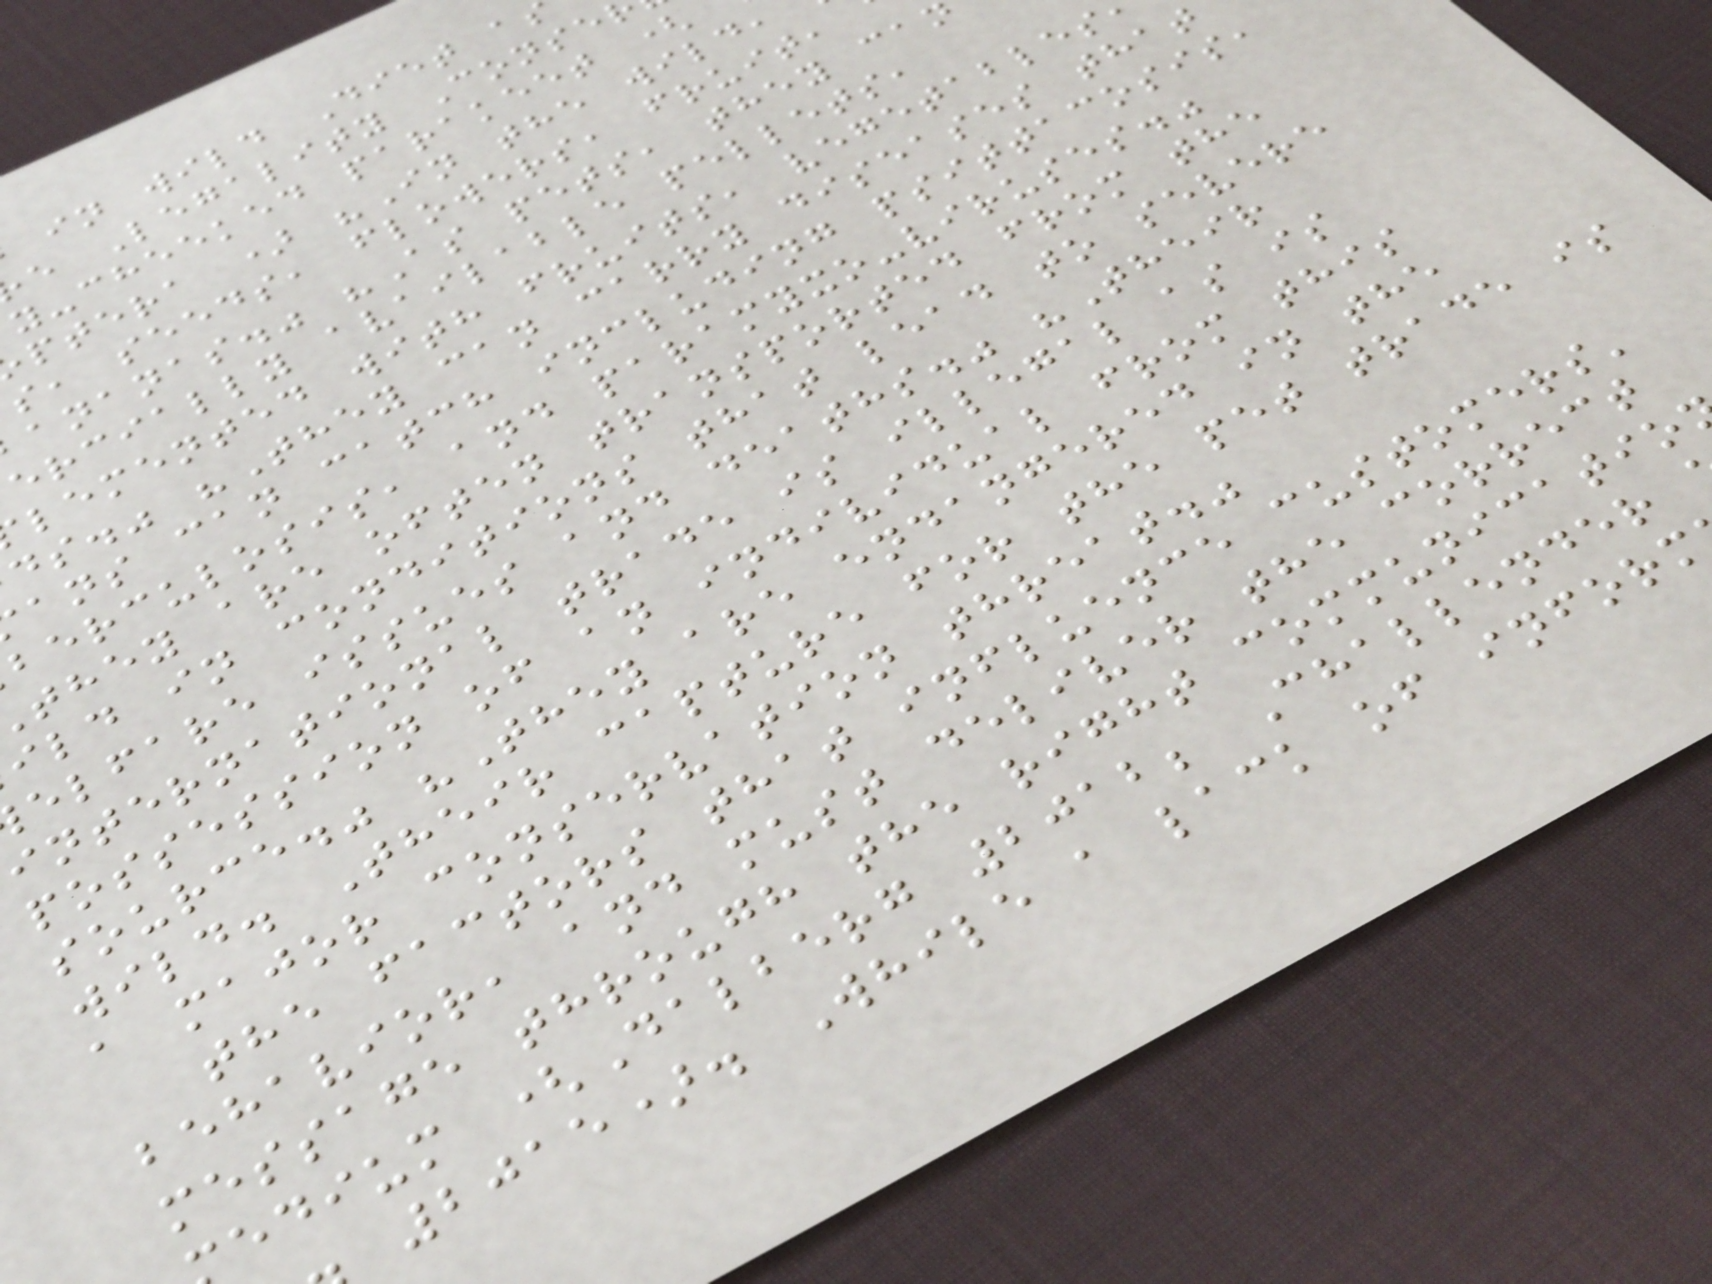in wild Diet a
e Legality Conse
y-cheeked parakeet (
ptera ) "In the wild,
s, seeds, flowers, fruit,
ananas." "As pets, they can
ercially available pellets,
lemented with fruits, vegetables
ds." "They can carry diseases that
ans can catch including psittacosis,
berculosis, and paramyxo-viruses."
they are often transported from the
ild in conditions that lead to severe
elfare issues and deaths." "Their
international trade is illegal as is
possession of an individual from this
source." "They are endangered in the
wild. Their capture for the pet trade is
a major conservation threat."
the factors that influence customers'
behavior, and must deliver the correct
message through the right communicatio
edium (Dalberg 2012; Challender
2015). While a lack of inform
